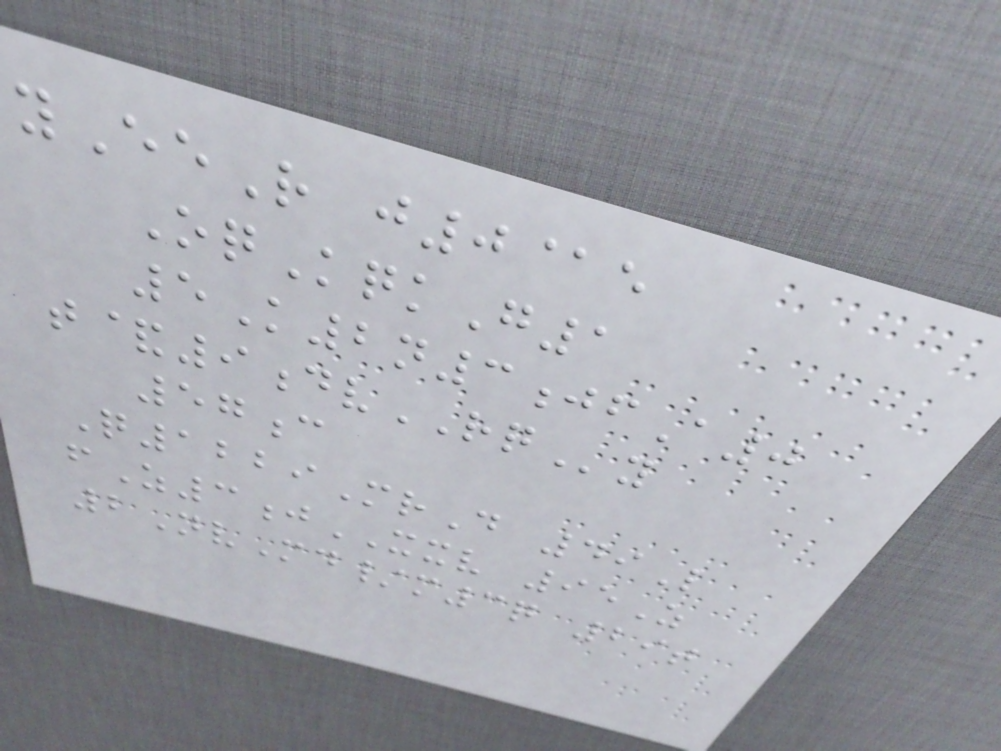yEeR j0@e
OqKqkG1
5K2n3jfA0
t&9dvRQy
57c
Q1229MrD 49L
fZ3jXXV 95Z
2NvMd/m3q 29t
